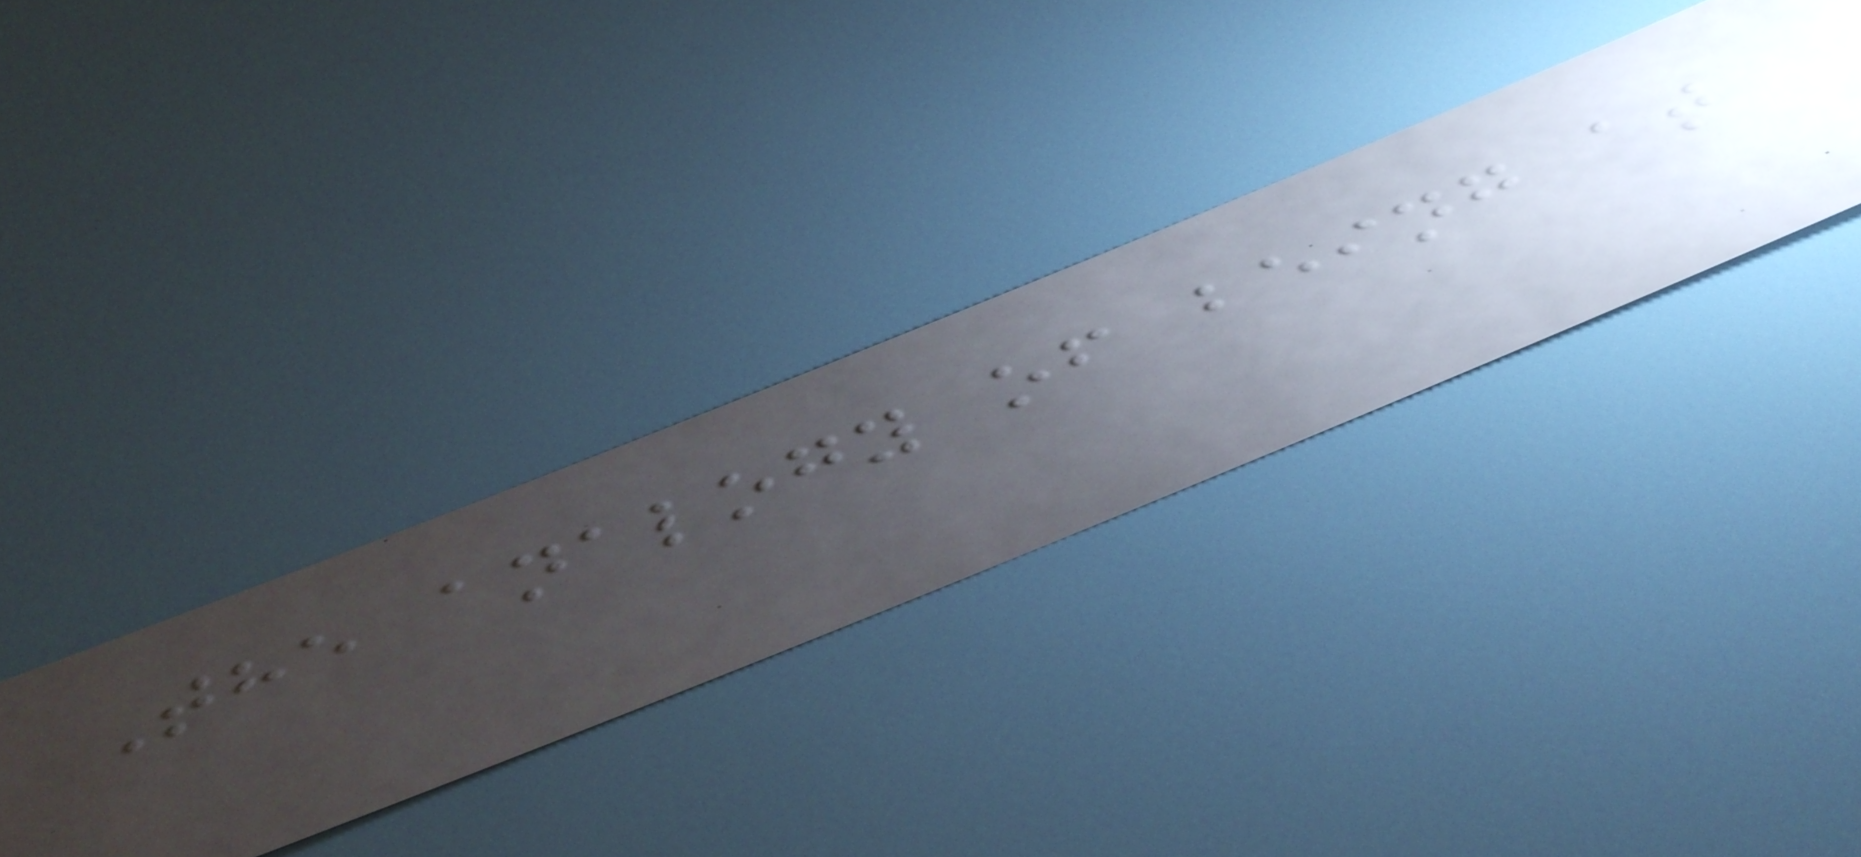The analogy of being at
